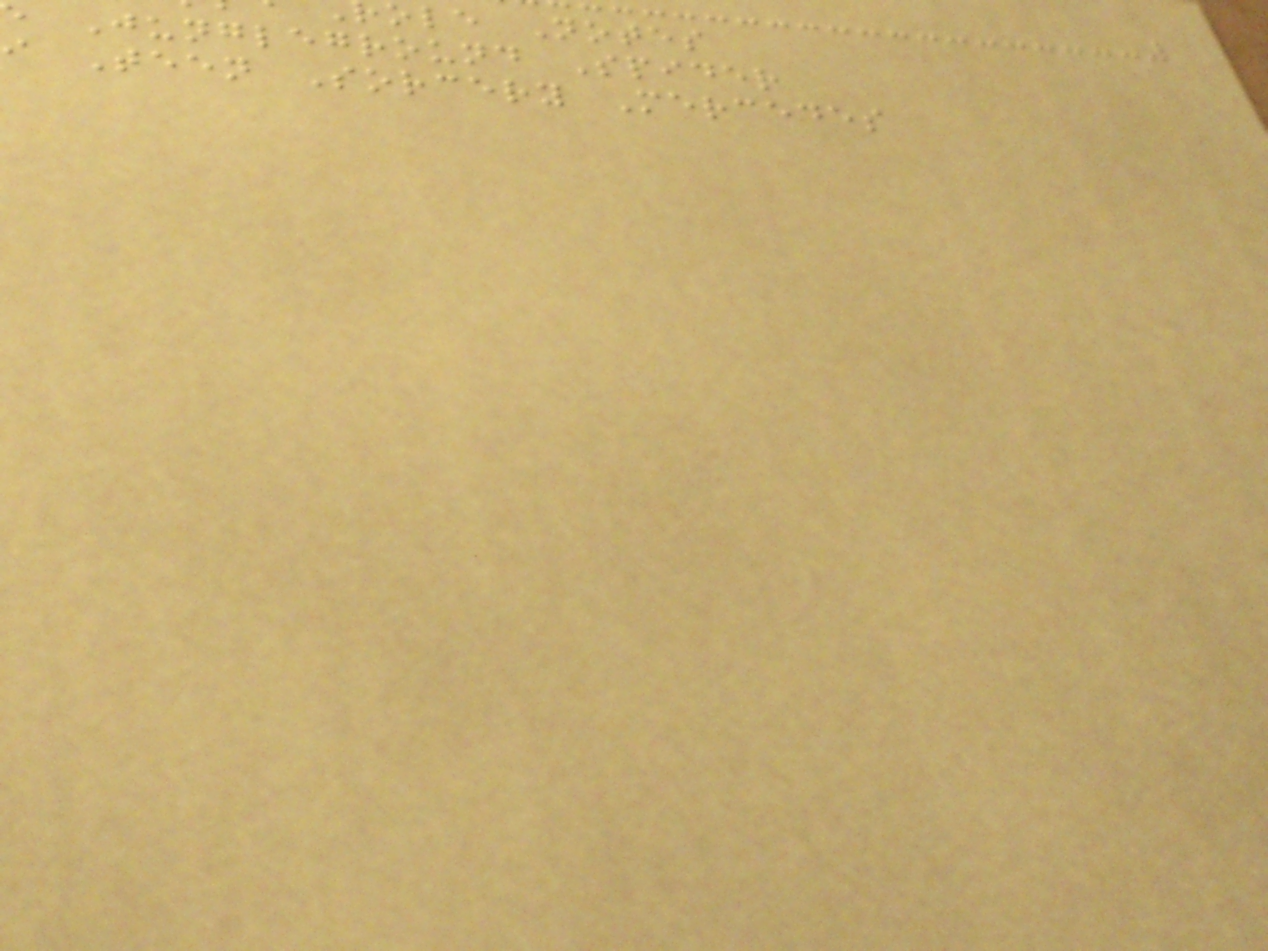ole Notes
Jungleground Spider
i Teen Sorcery Mercedes
